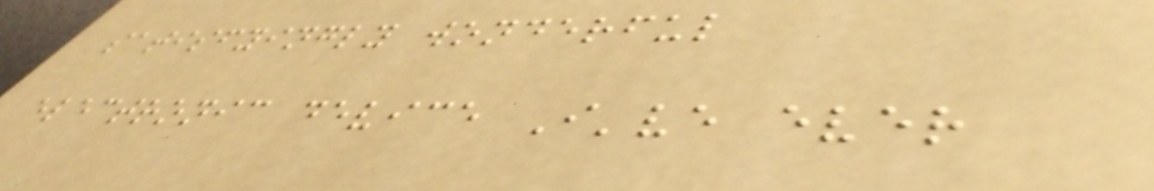satisfyingly wonderful
electronic device I've ever
